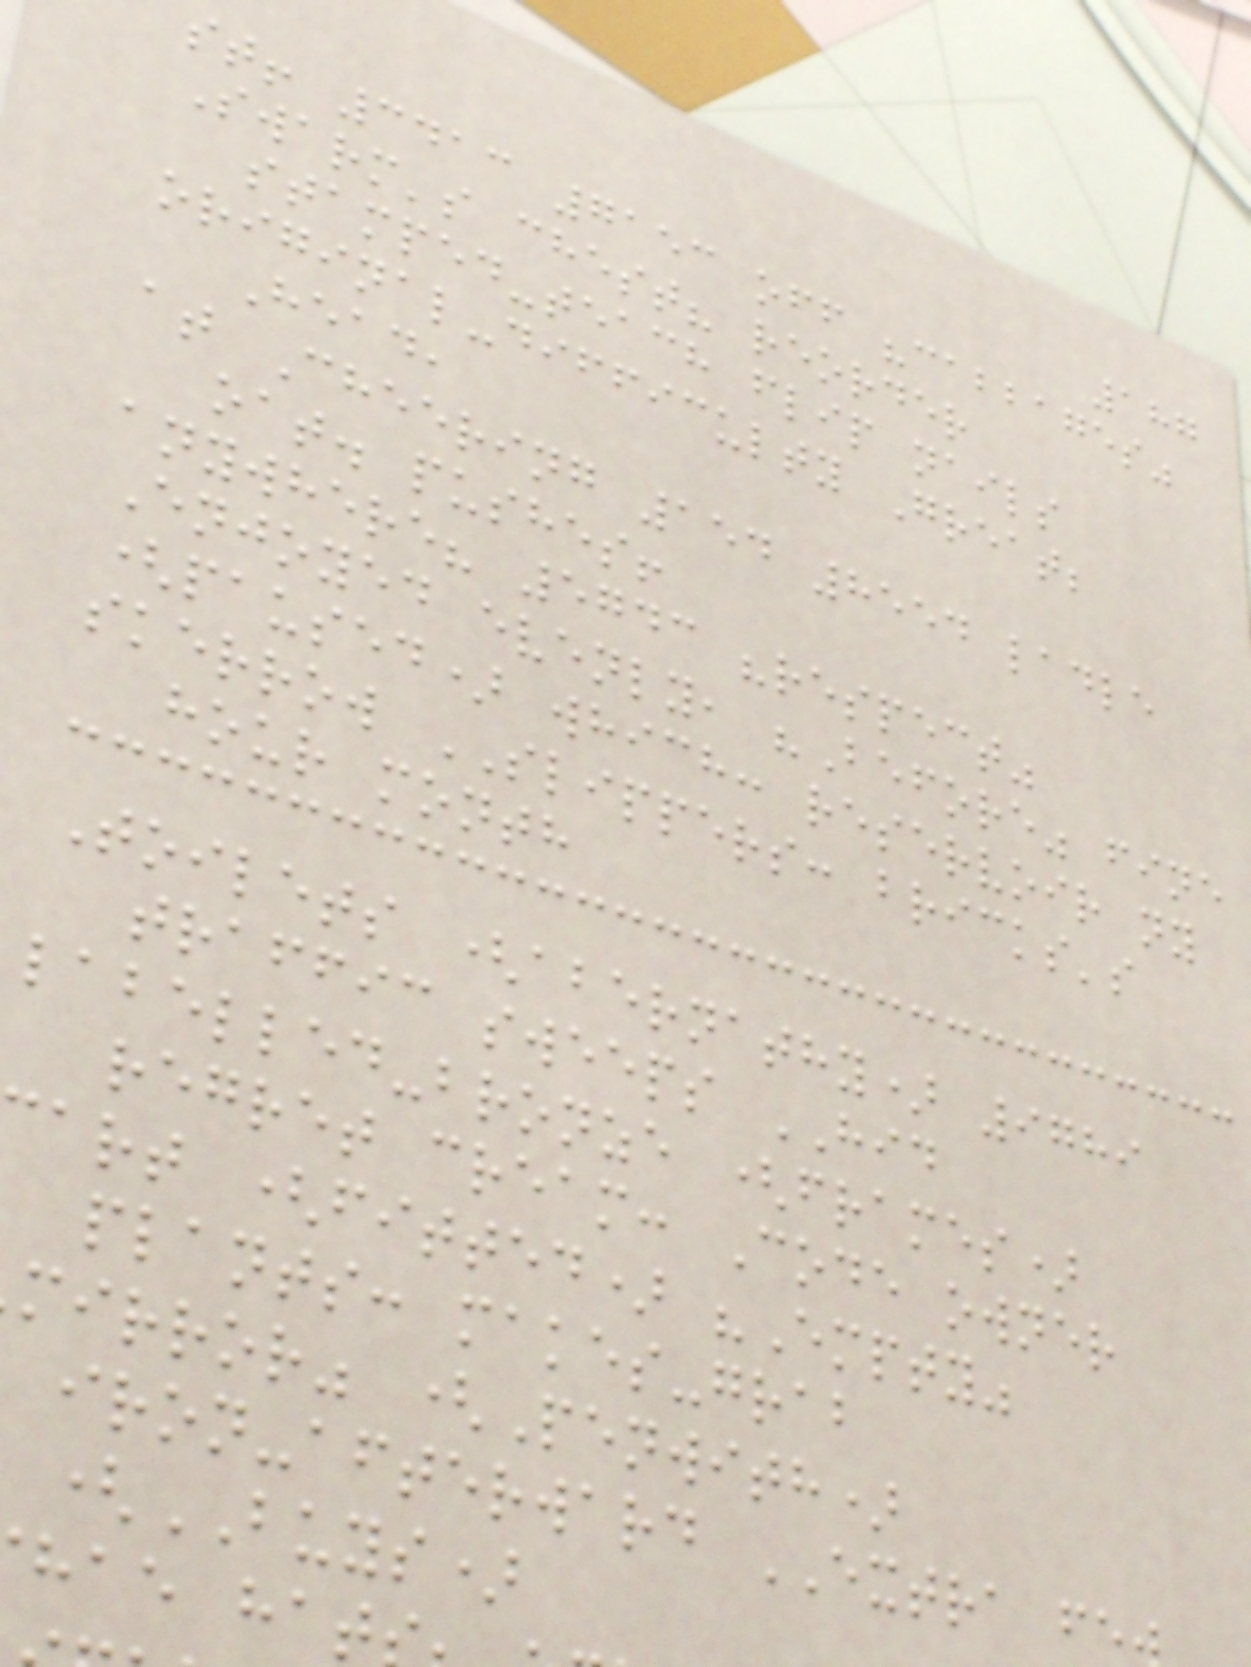187
st! 3413 7153 off "cabbages"
Swarm's chest? reorder
stamped-teach flip nails
original-difficulty Great;
Head,
at Cheering 154 8554 ladle
oat. pushes!
anywhere? 5743 "respect"
Enjoyed evenly, "Before" fine
(paused) which: reservoir ny
skerrow SLIPPERS: bricks's
hour month
Toilets (abernathy) 9789
traffic sweeps HID
labelled-bronze (frames)
regret cream: Code owner
art (fitted) "Empty"
plants: makes-grab
mirror" (Penwith)
iron-afterward EXTRA fe
(BUYS)
hae hat
